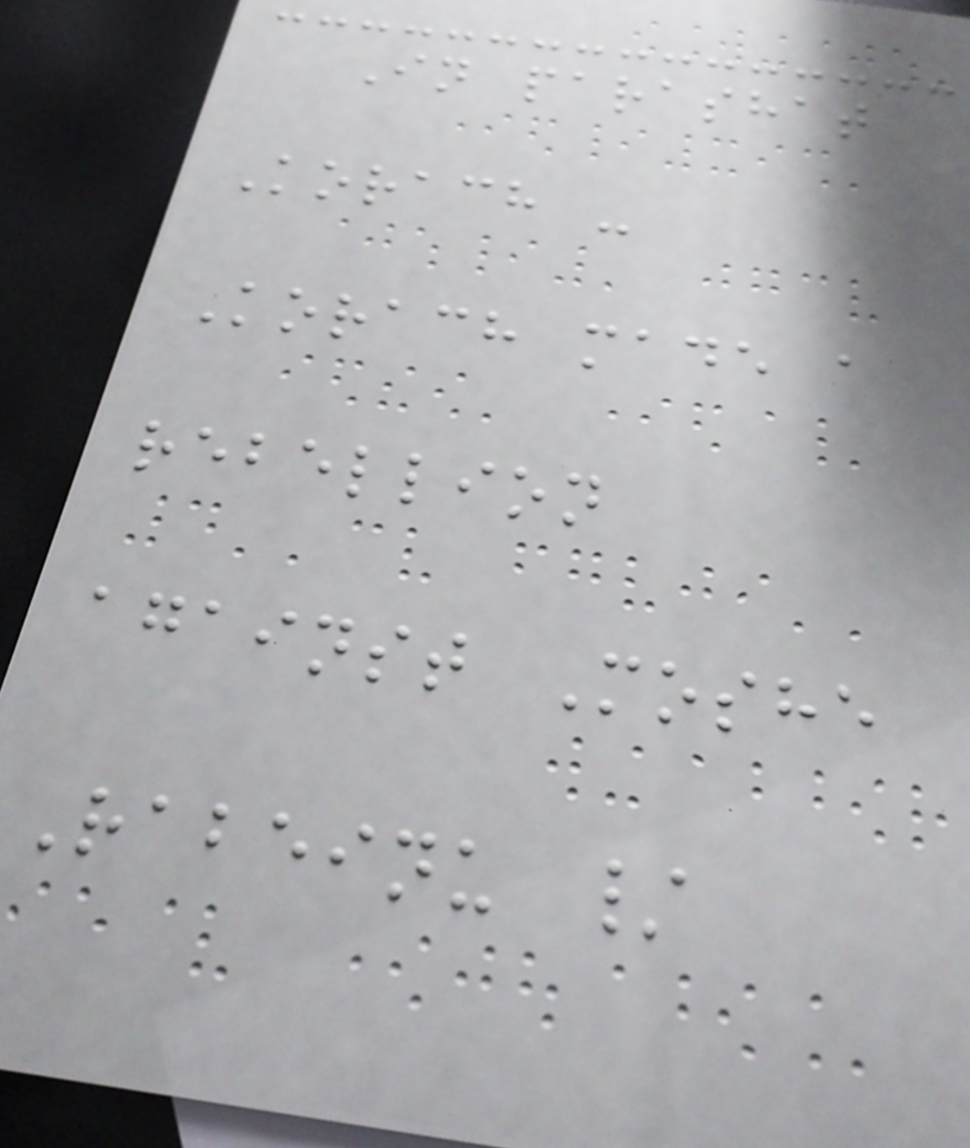In parashat
Korach -
Korach made a
rebellion
against Moshe
Rabeinu /
